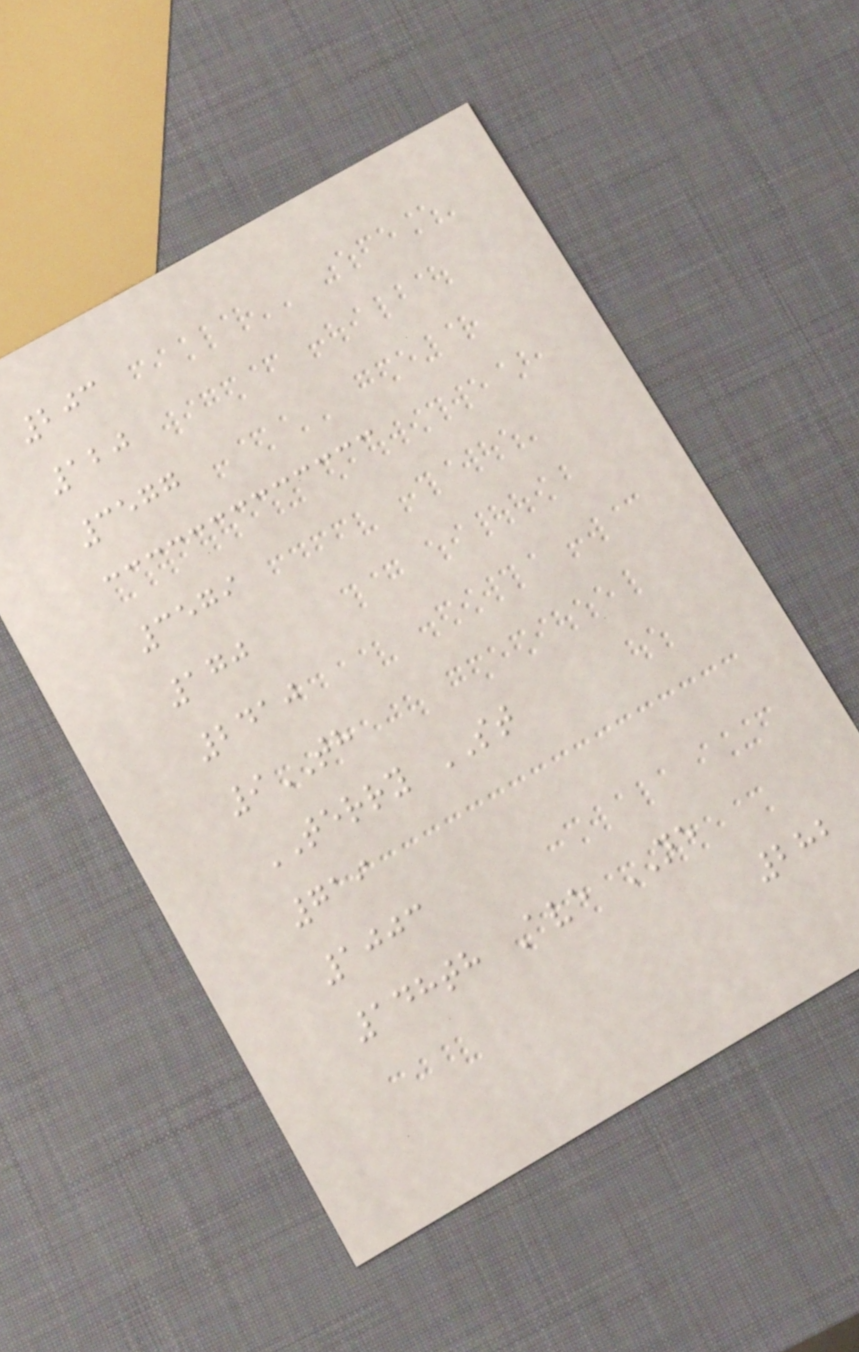203
120
3577
3579
170
2410
9TH
TERRY ST
719
1003
148th Ave NE
282
